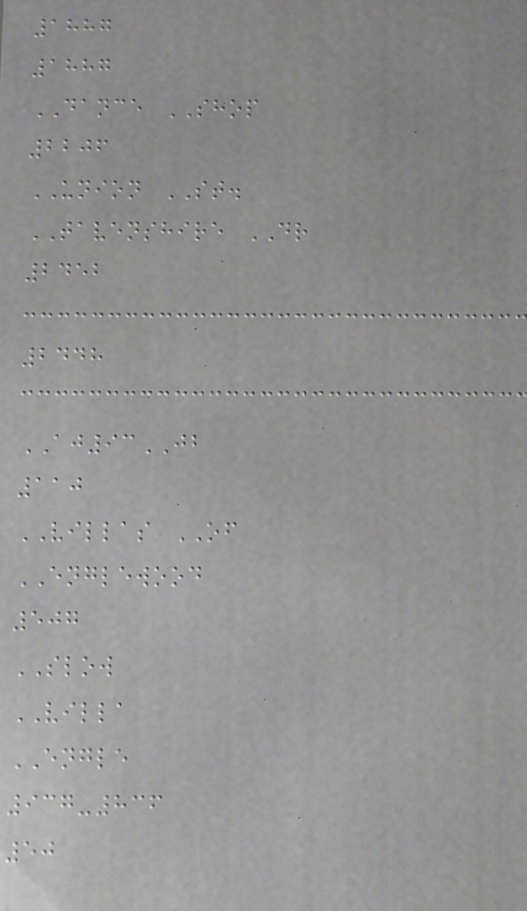1887
1887
DANCE SHOP
2206
UNION ST.
TAVENSHIRE DR
2452
2448
AJ93JB
110
VILLAS OF
ENGLEWOOD
507
SLOW
VILLA
ENGLE
937-836
50
